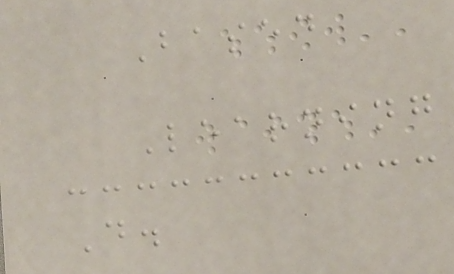Based
Learning
D.
